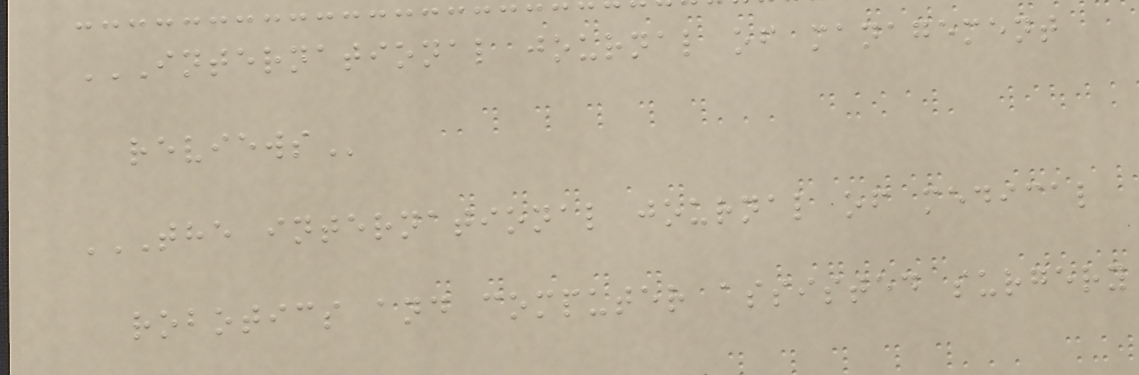INTERNATIONAL JOURNAL OF MANAGEMENT
REVIEWS
THE INTERNATIONAL JOURNAL OF MEDICAL
ROBOTICS AND COMPUTER ASSISTED SURGERY
